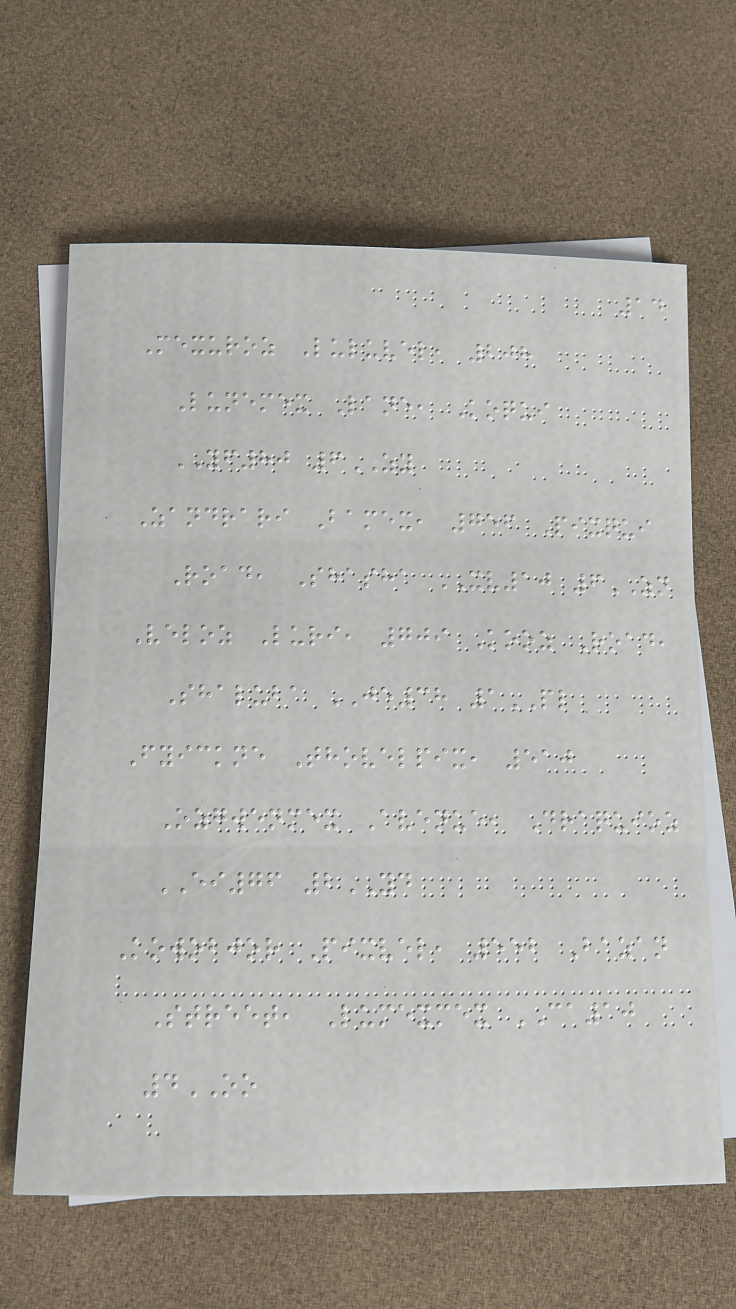14
Mexuroz Luluvel, 208
Lunemex Lane, Koqui
YF80 6ZY
Zandrari Bamex, 756 Pixqui
Road, Shasha XV10 6ZN
Veloz Luri, 709 Kooz Road,
Shaluba JE38 1PL
Fyickne Thovelpix, 510
Ozgwenmex Avenue, Draquioz
EI76 2YD
Kowobjor Pixvel, 552 Bazan
Street, Lumexmex CA10
4OO
